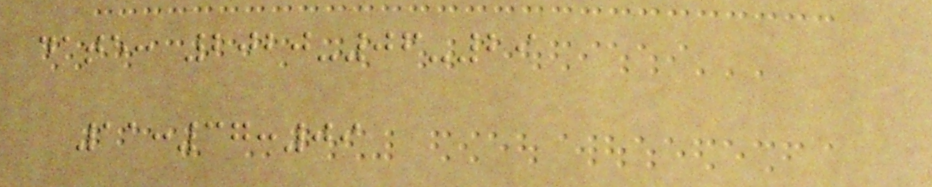date: 2020-06-29
11:37:09
